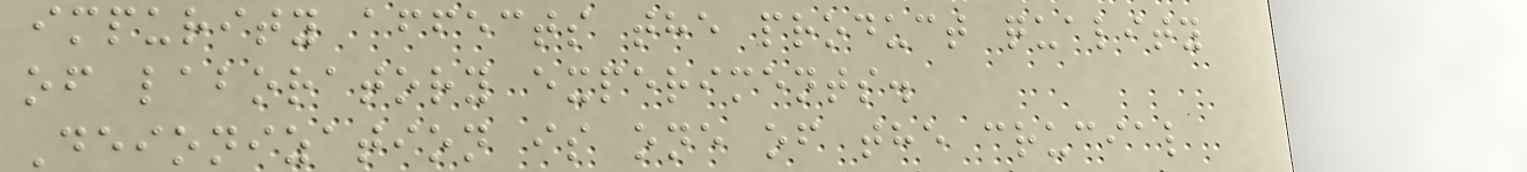impurity affects the product quality
of laboratory experiments.
Deionization is one of the crucial
